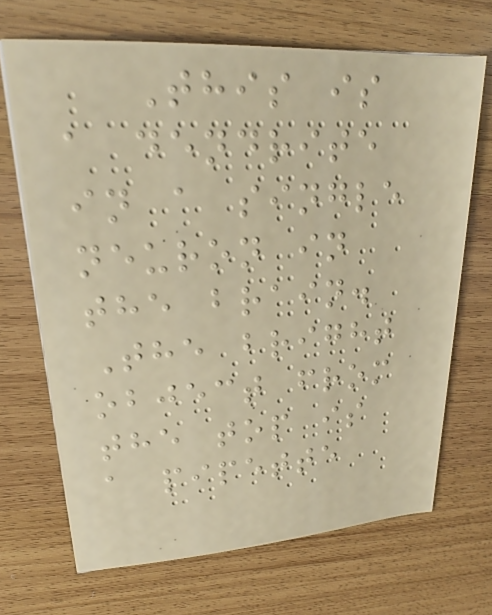This is
a dendrite
in a single
neuron in
the brain.
The bright
object from
the top is
a pipette
